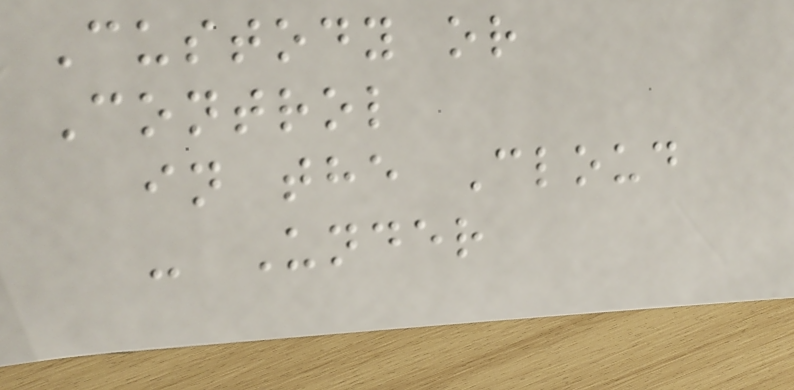Custody or
Control
in the Cloud
- Under
